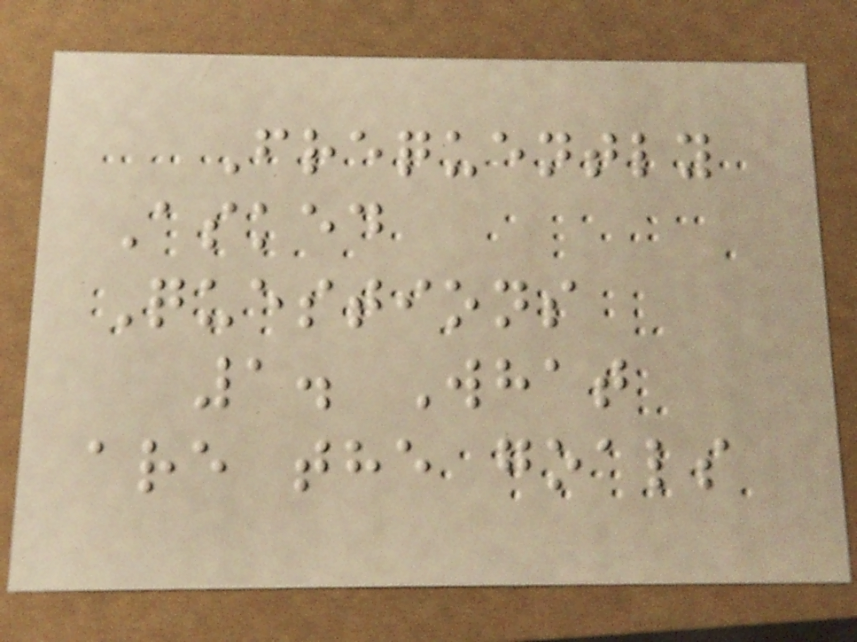Frequently
Asked
Questions
1. What
are the goals
